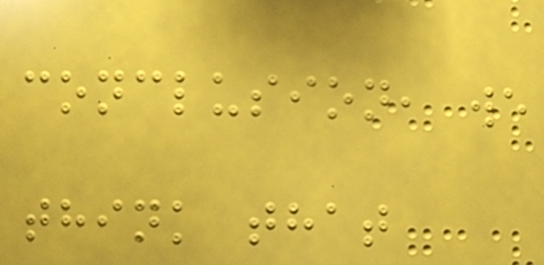conclusion, we
think that
